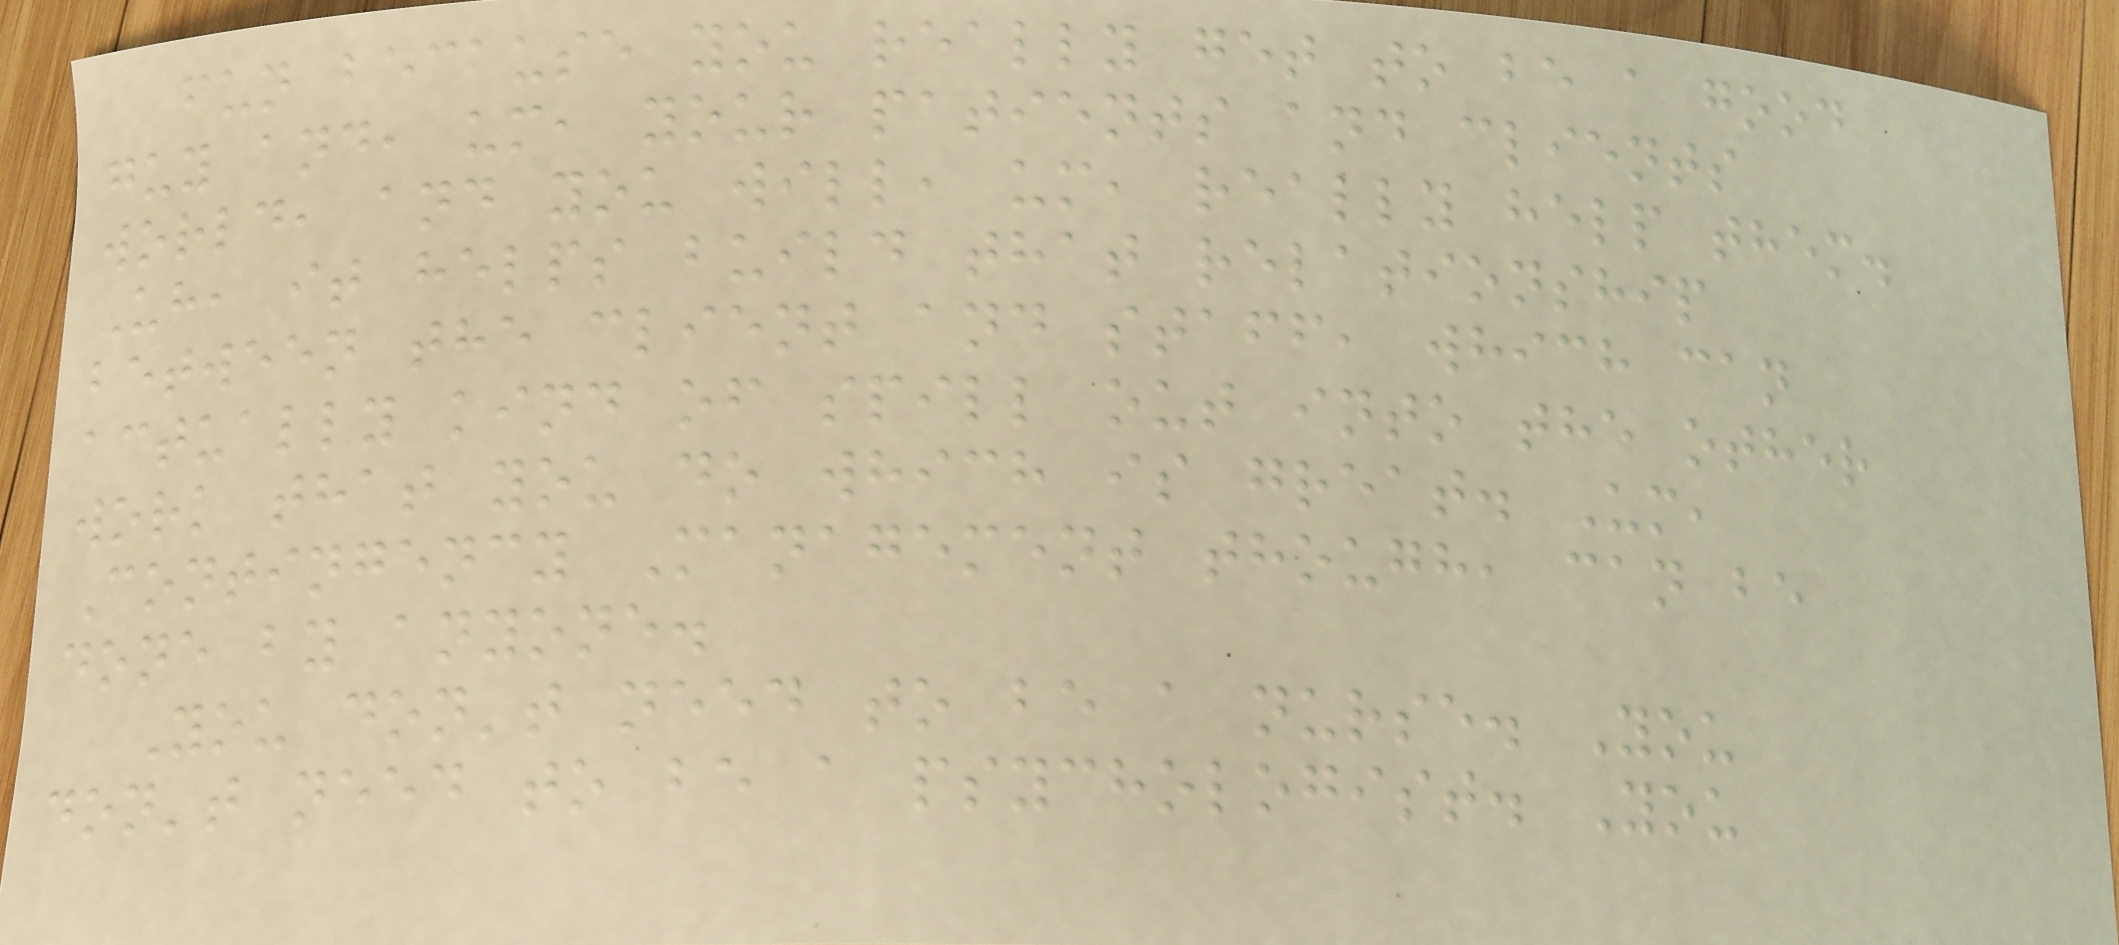fun because you really get to be a good
guy and, um, your patients and clients
world, and you will, um, really help them.
Uh, it helps build that relationship
between the client and staff, which can
actually kind of spill out into the other
work that you do which is great. Um,
Contingency Management though, can be
done by anyone.
You don't need to be a nurse. You
don't need to be a psychologist. You
